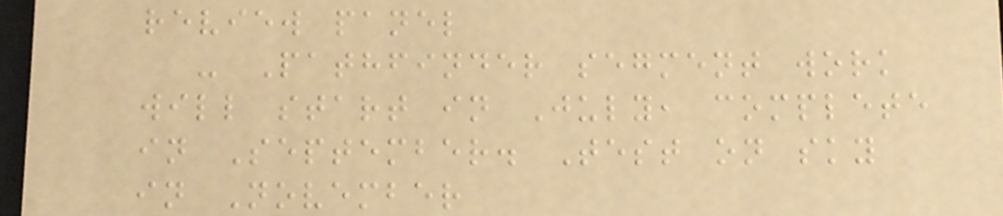review panel
- Pathfinder segment work
will start in July, complete
in September. Test on sky
in November
